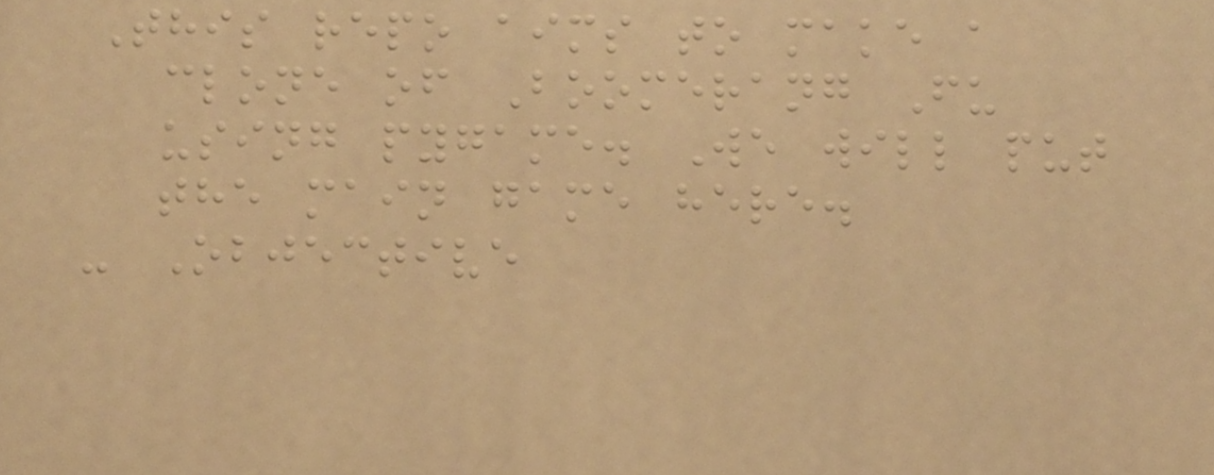This repo aims to make a
clone of Boomerang Fu
using pygame. We will put
the main game here.
- Objective
